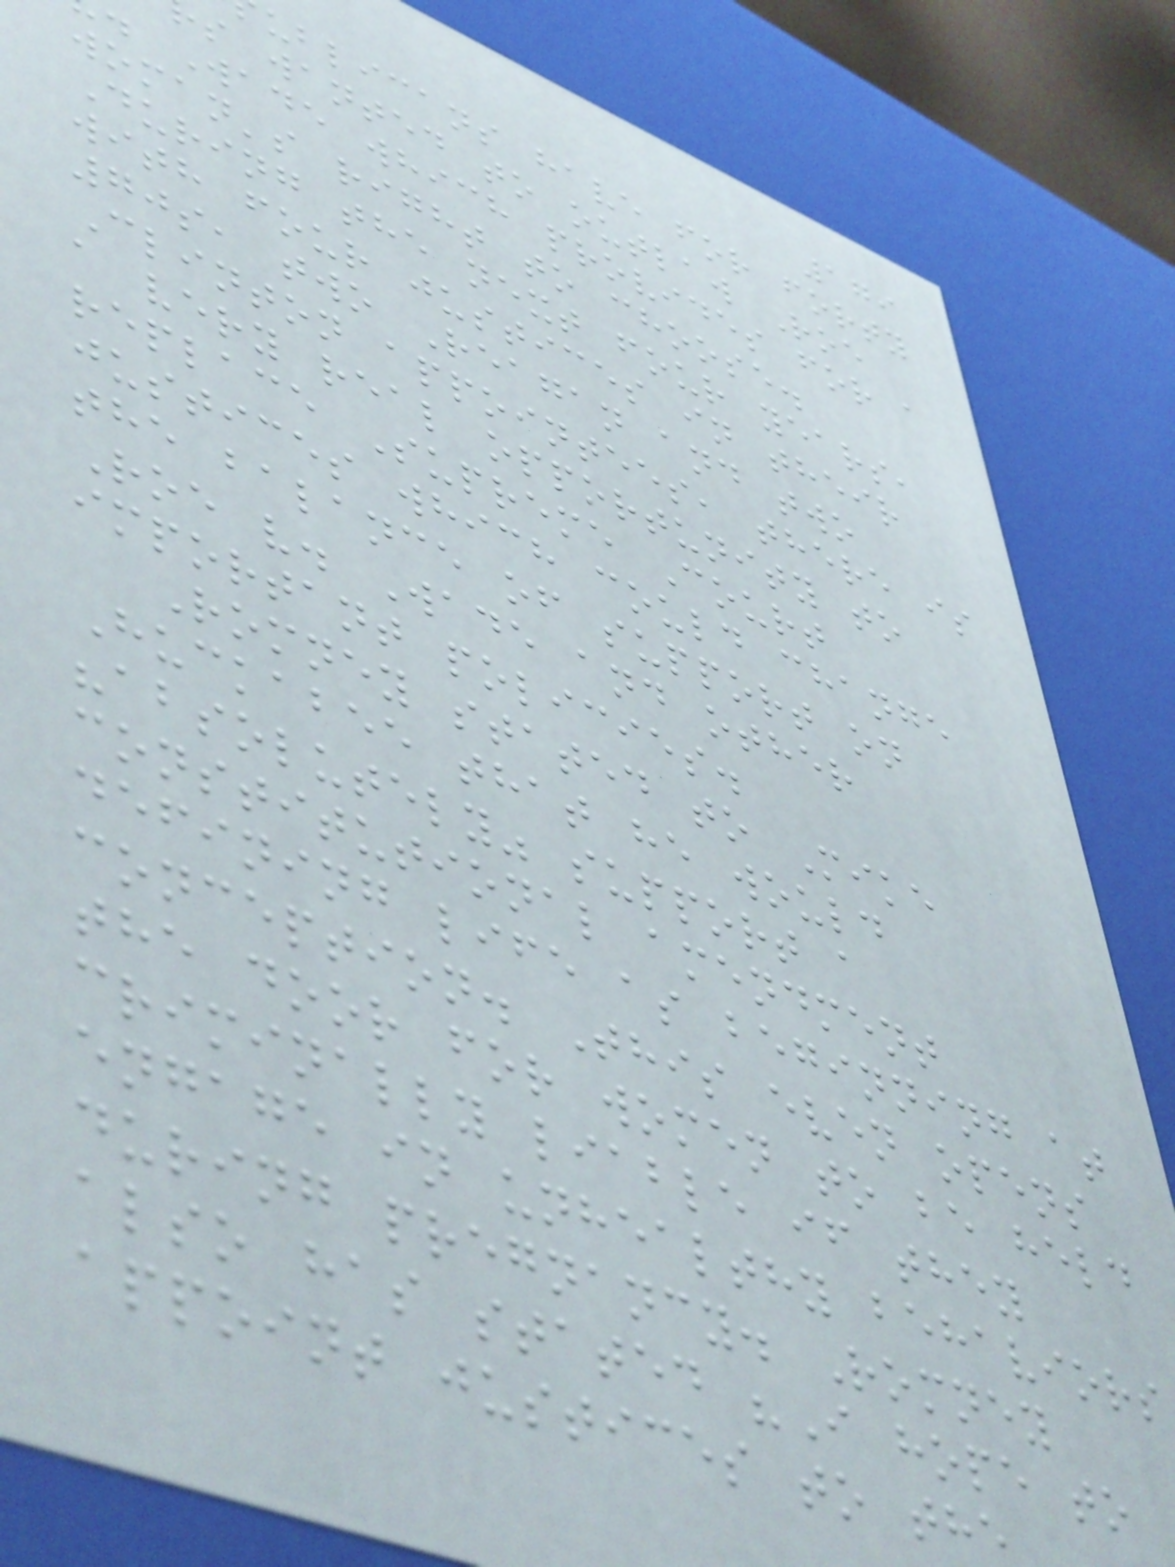179
ublicans have for forty
s wanted to outlaw Roe
Wade which provides for a
woman's right to choose.
During the next four years,
with four justices in their
70s, two Reagan and two
Clinton appointees, there is
a very real opportunity to
replace Supreme Court
justices which could change
the balance of support on
Roe v. Wade and other
important policies.
Romney stated to Mike
Huckabee that he would
"absolutely" support a
constitutional amendment
defining life as beginning at
conception. This even opens
the door for women to be held
criminally liable if they
engage in unhealthy behaviors
during pregnancy. Romney
also has stated "I hope to
appoint justices to the
